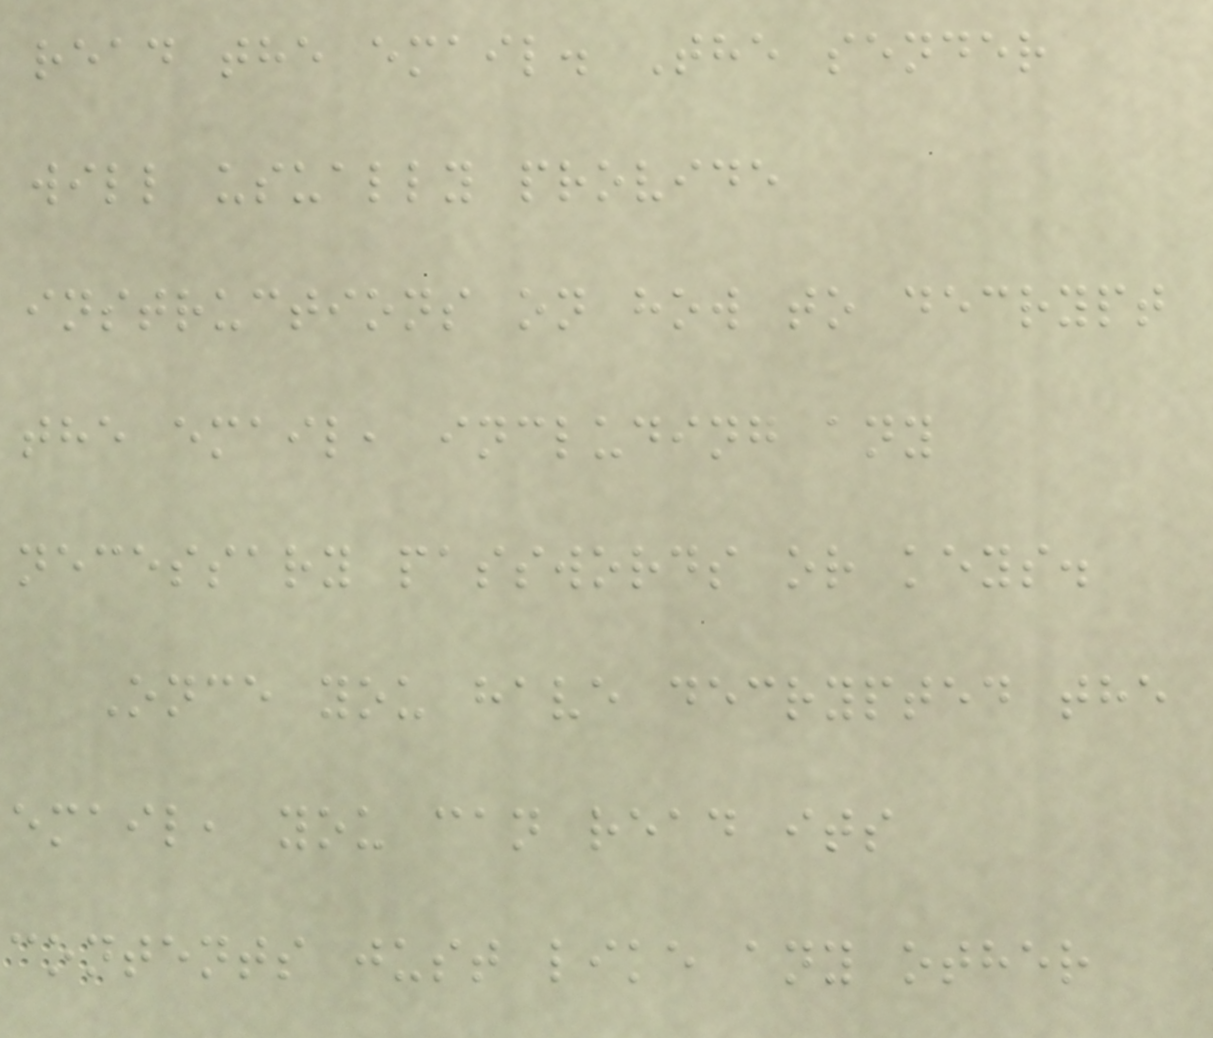read the email. The sender
will usually provide
instructions on how to decrypt
the email, including any
necessary passwords or keys.
Once you have decrypted the
email, you can read its
contents just like any other
